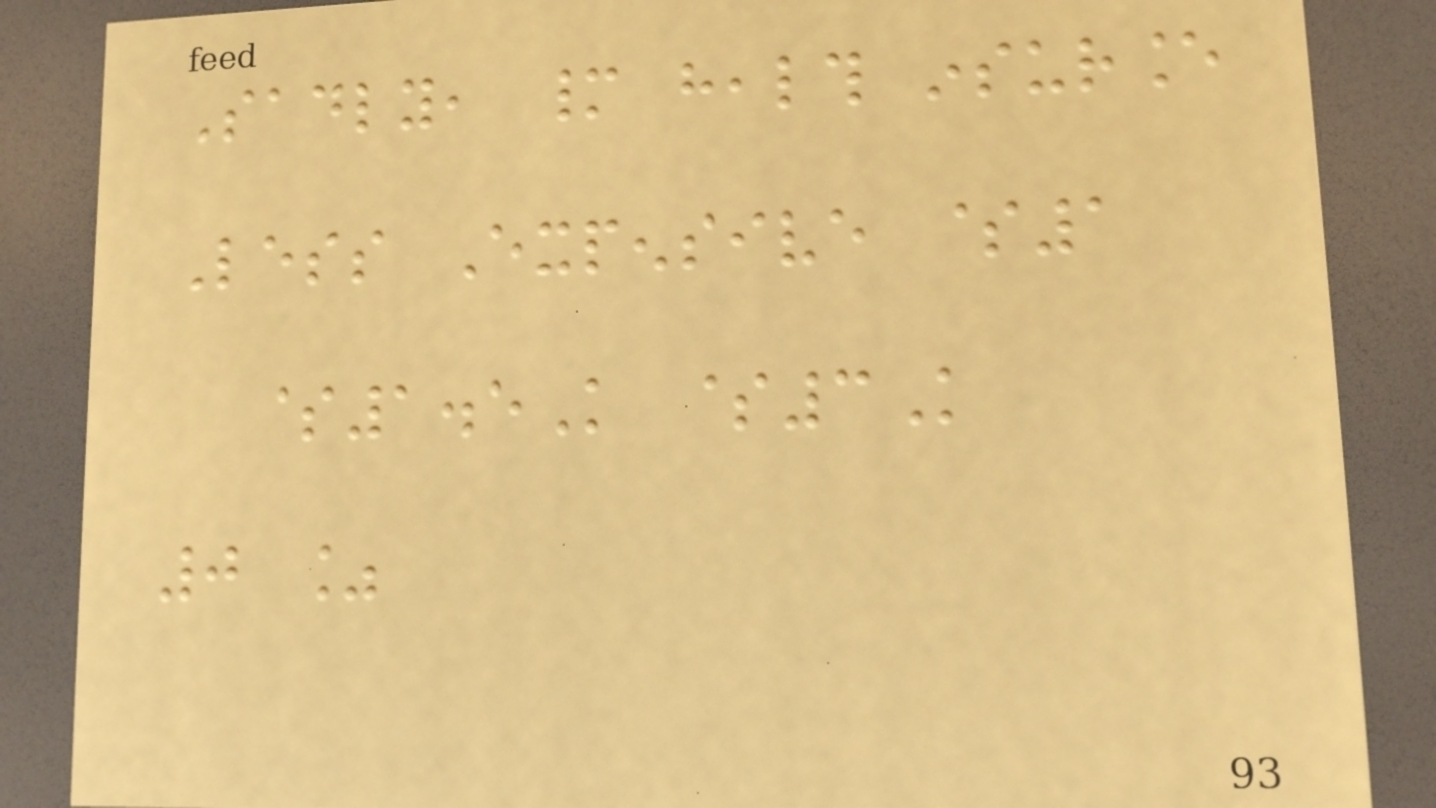Sadly, many health insurance
Less Expensive $1
$1.5K $3K
0 %
